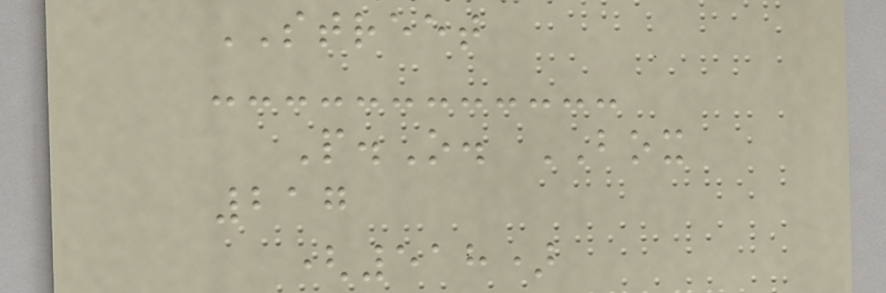STREET
P.O. BOX
217
(518)
